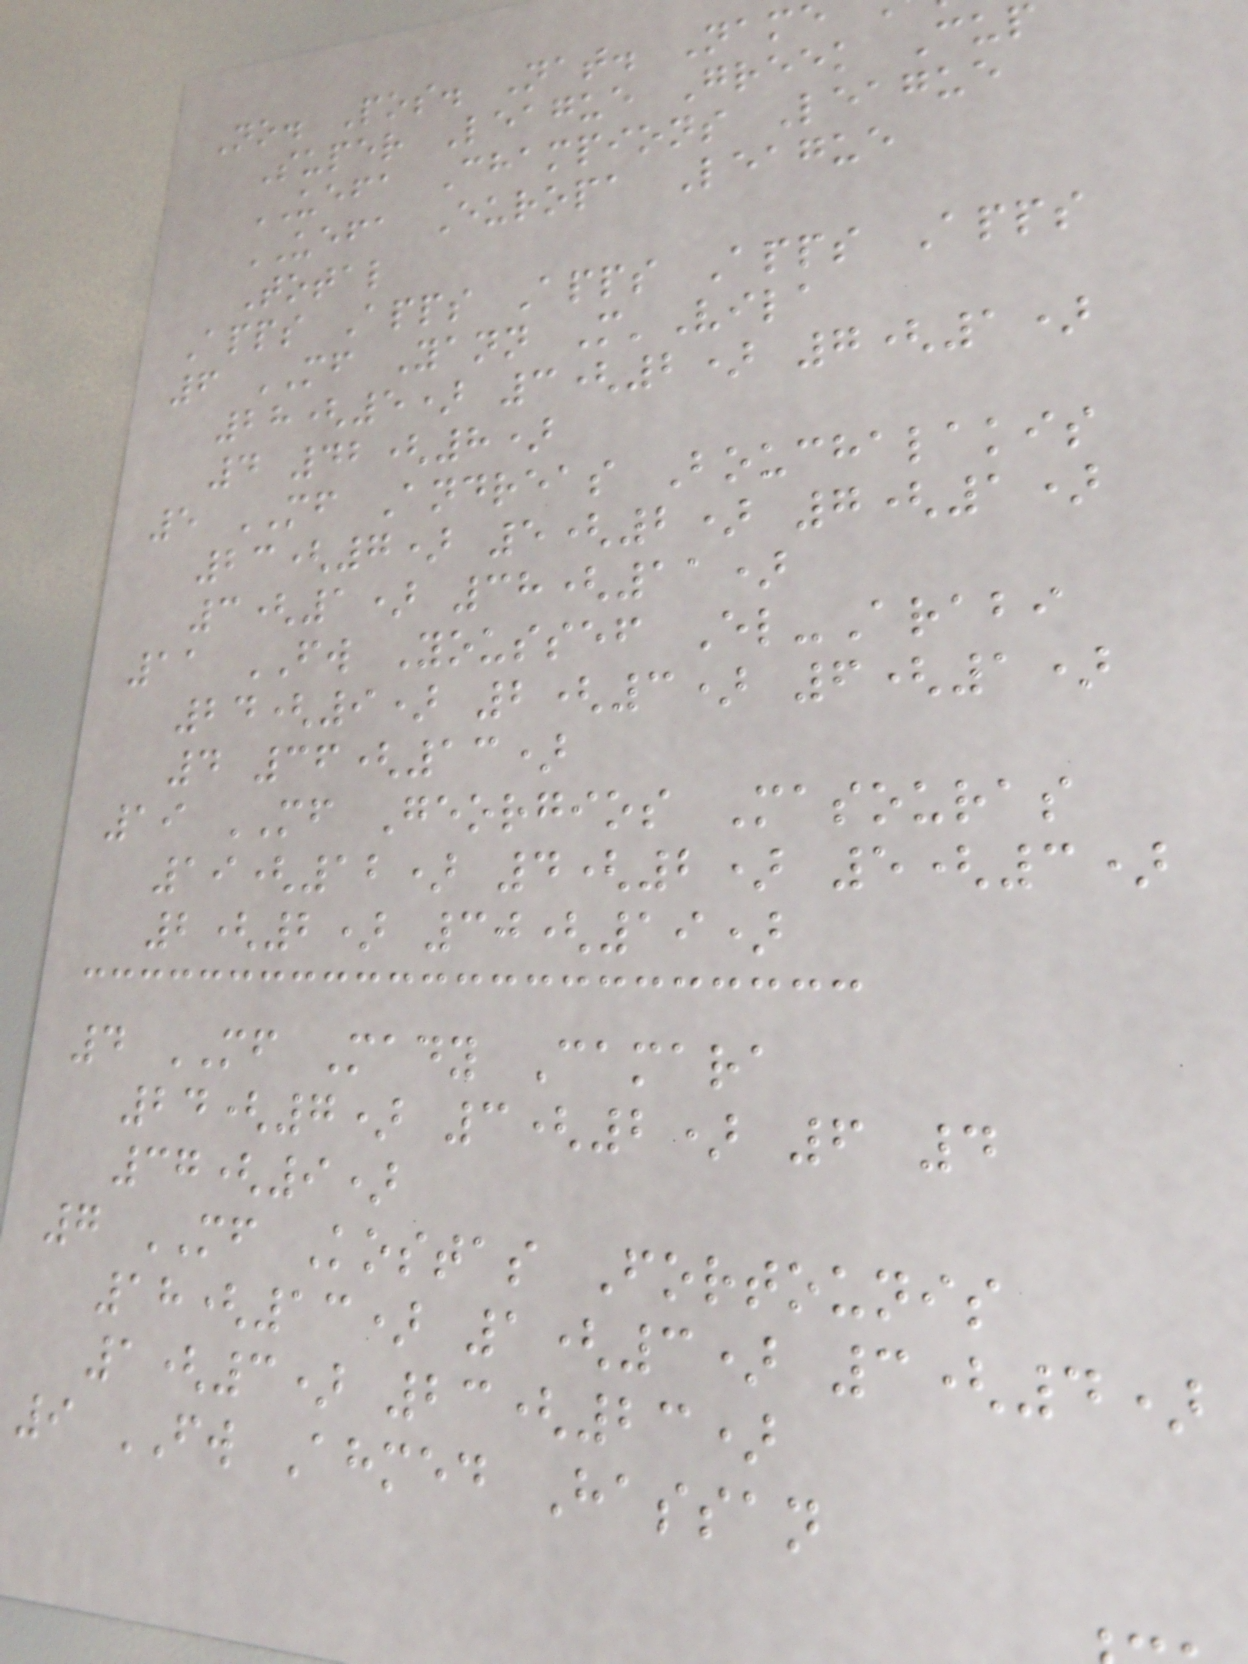No. Pos. Nat. Nam
Super League Greek Cup
UEFA Champions League
UEFA Europa League
Total
Apps Apps Apps Apps Apps
6 MF Yann M'Vila
28(5) 3(2) 7(1)
4 42(8)
5 MF Andreas Bouchalakis
23(7) 5(2) 7(1)
3(1) 38(11)
11 FW Youssef El-Arabi
24(9) 2(3) 6(1)
4 36(13)
19 MF Georgios Masouras
19(12) 4(2) 5(3)
2(2) 30(19)
4 MF Mady Camara
24(7) 3(2) 6 4
37(9)
7 MF Kostas Fortounis
18(13) 1(3) 3(4)
1(3) 23(23)
9 FW Ahmed Hassan
